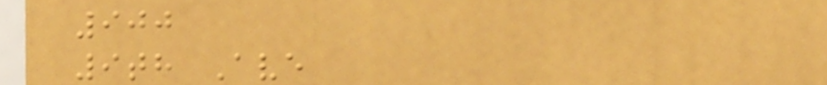900
9th Ave
